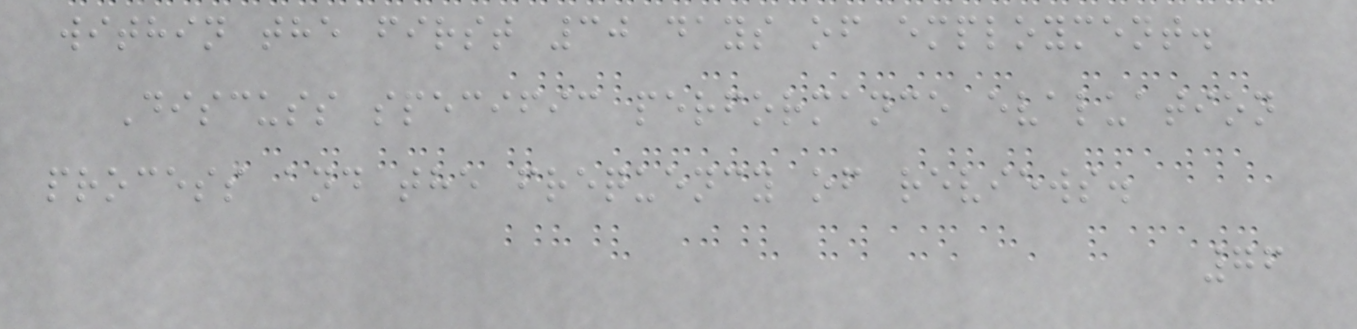within the first 30 days of employment.
Discuss specific performance evaluation
process and the frequency of reviews.
76
